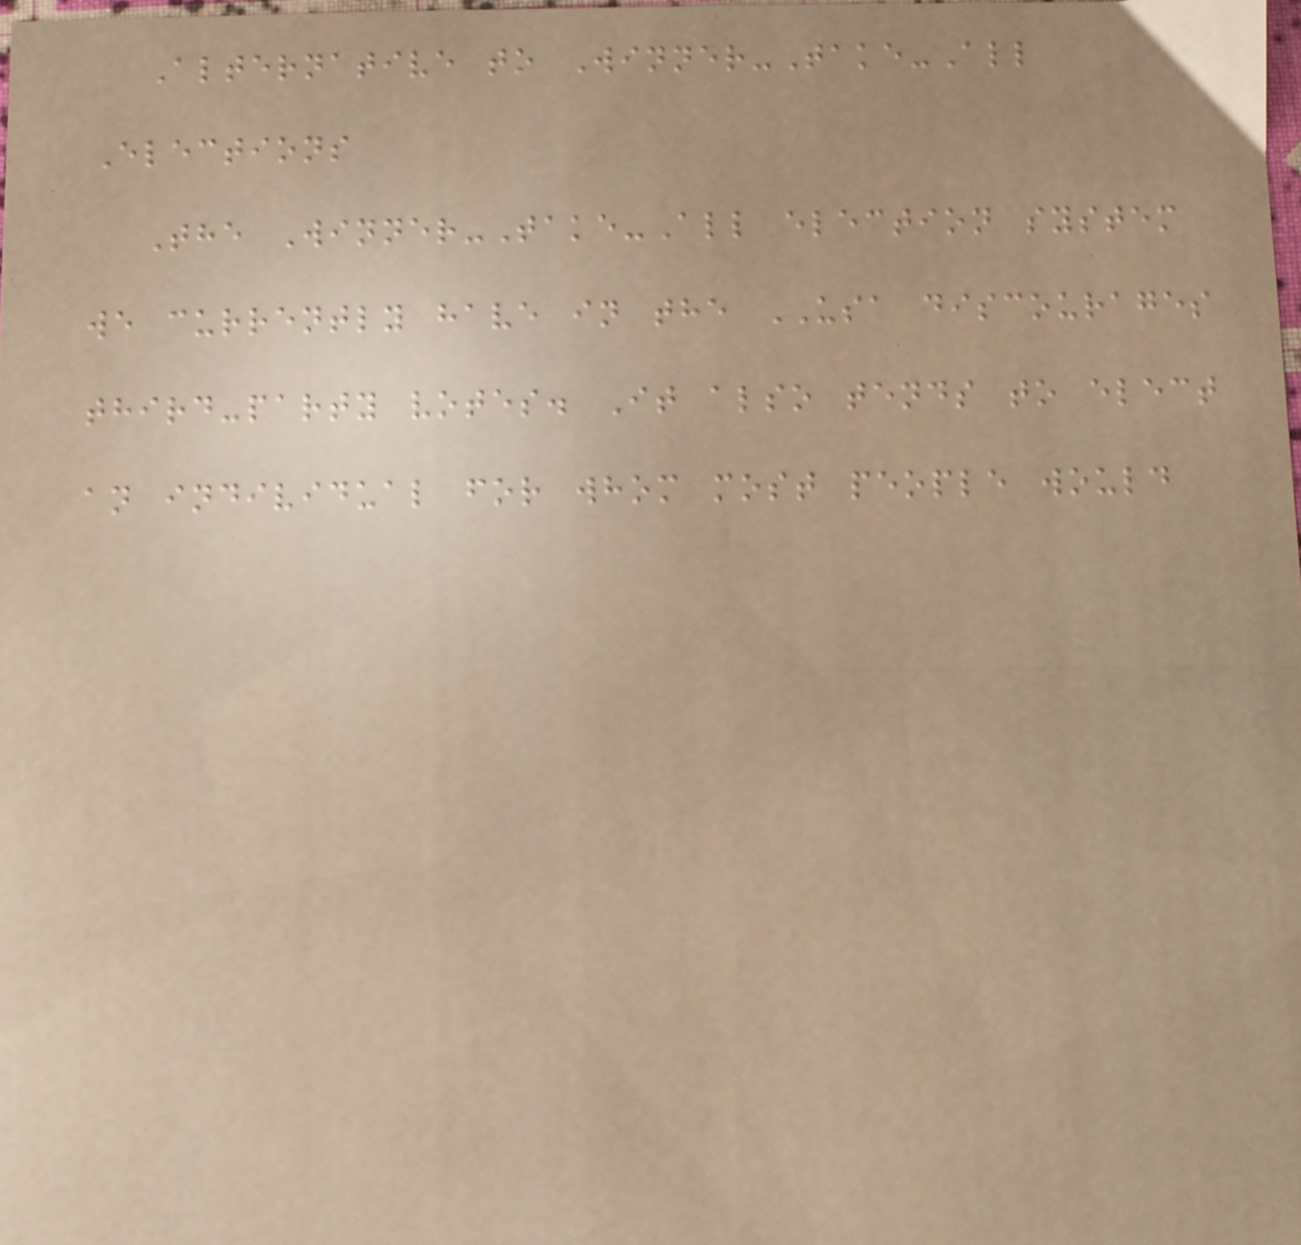Alternative to Winner-Take-All
Elections
The Winner-Take-All election system
we currently have in the USA discourages
third-party votes. It also tends to elect
an individual for whom most people would
